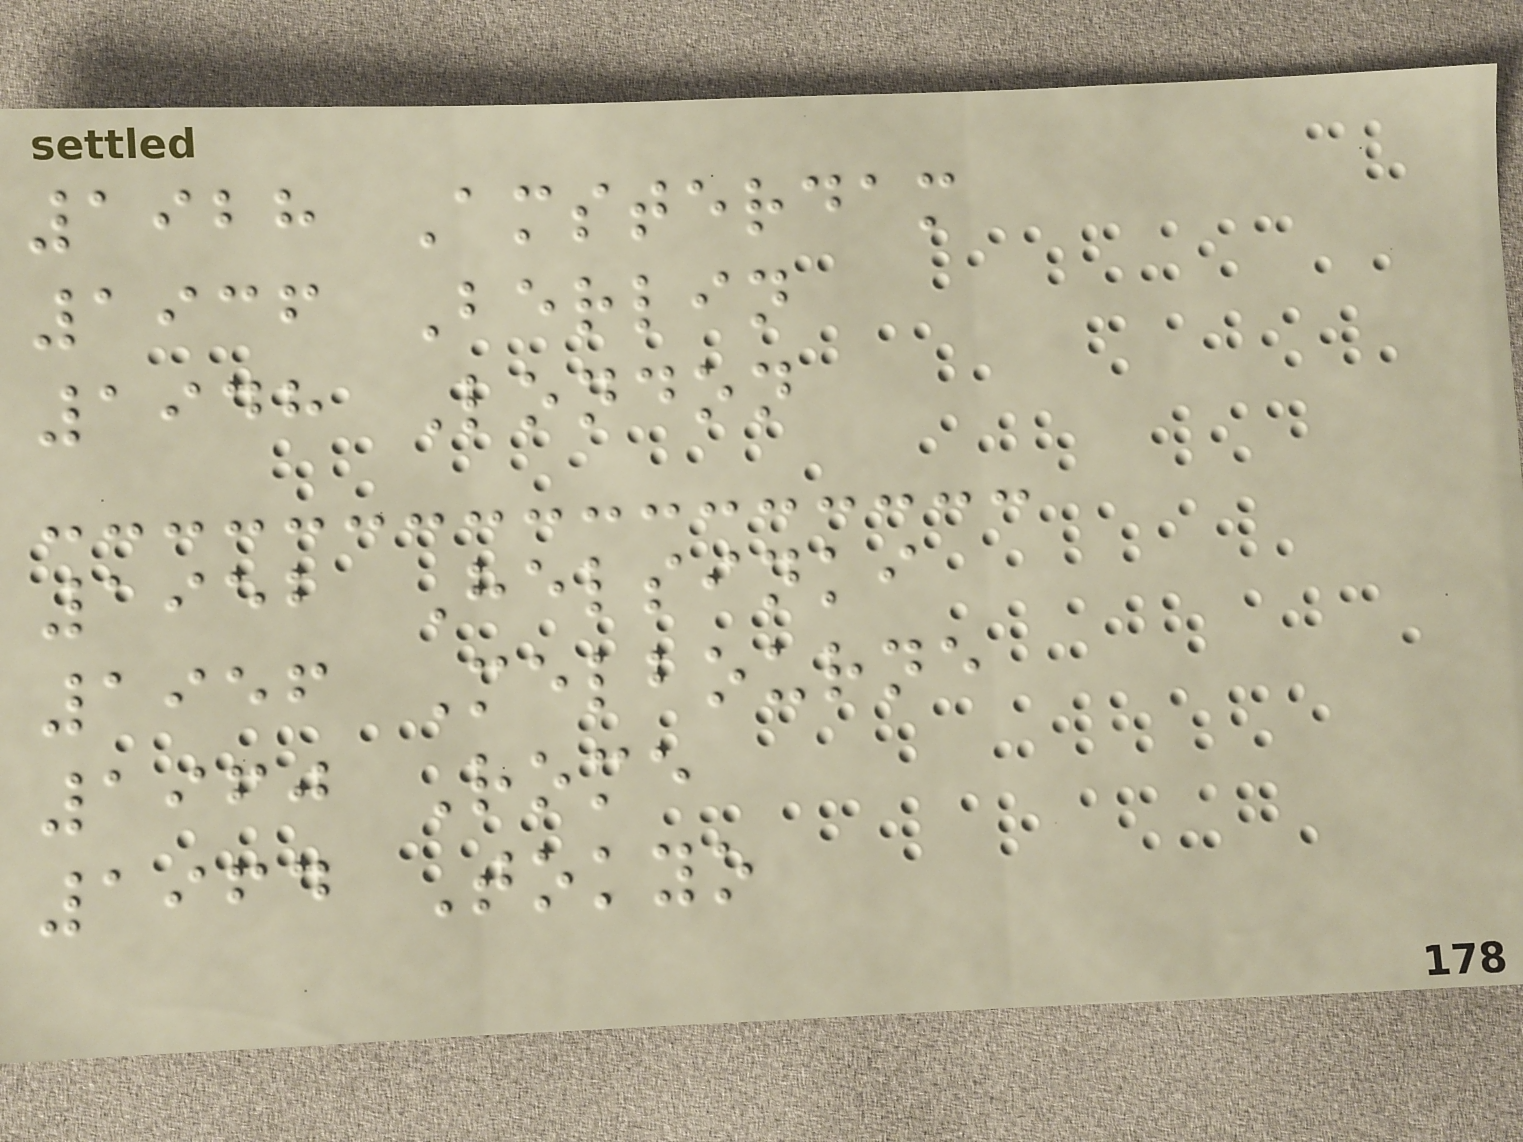1928 Amsterdam
1936 Berlin
1948 London
1952 Helsinki
1956 Melbourne
1960 Rome
1964 Tokyo
